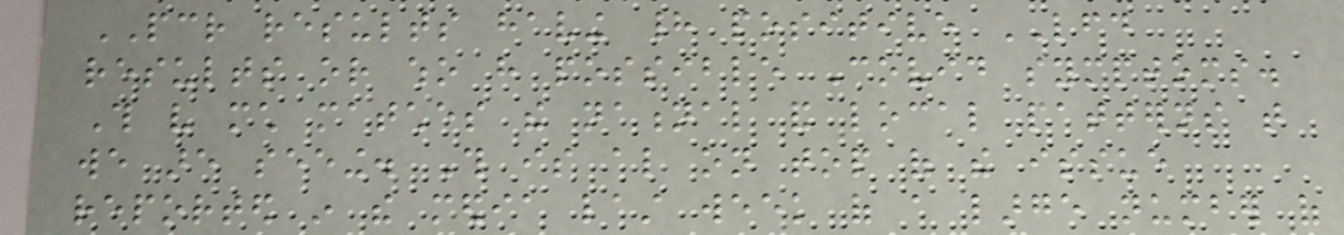PCR results having had positive LFD
results or who have possible Covid symptoms.
This very much matches the national and local patterns that
we are seeing. This is also on top of the issue
reported in the media last week of a large number of
